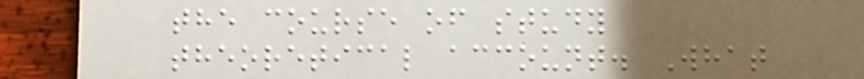the course of study
theoretical account. What
